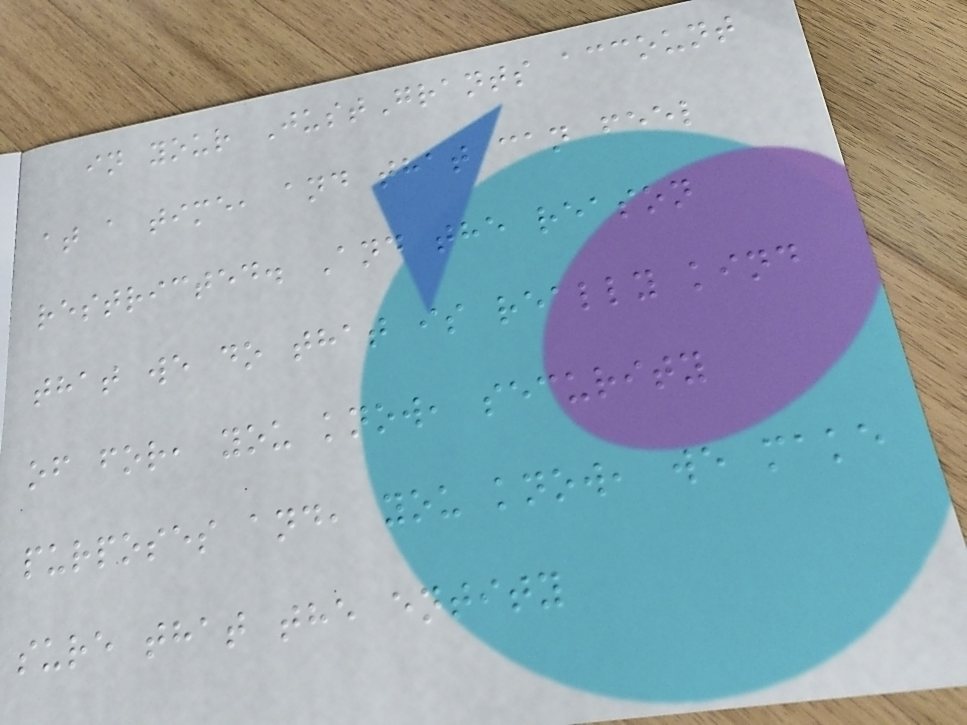in your JustGrants account
at a time, and that can feel
restricted. And the reason
that we do that is really kind
of for, you know, security
purposes and, you know, we make
sure that the entity
